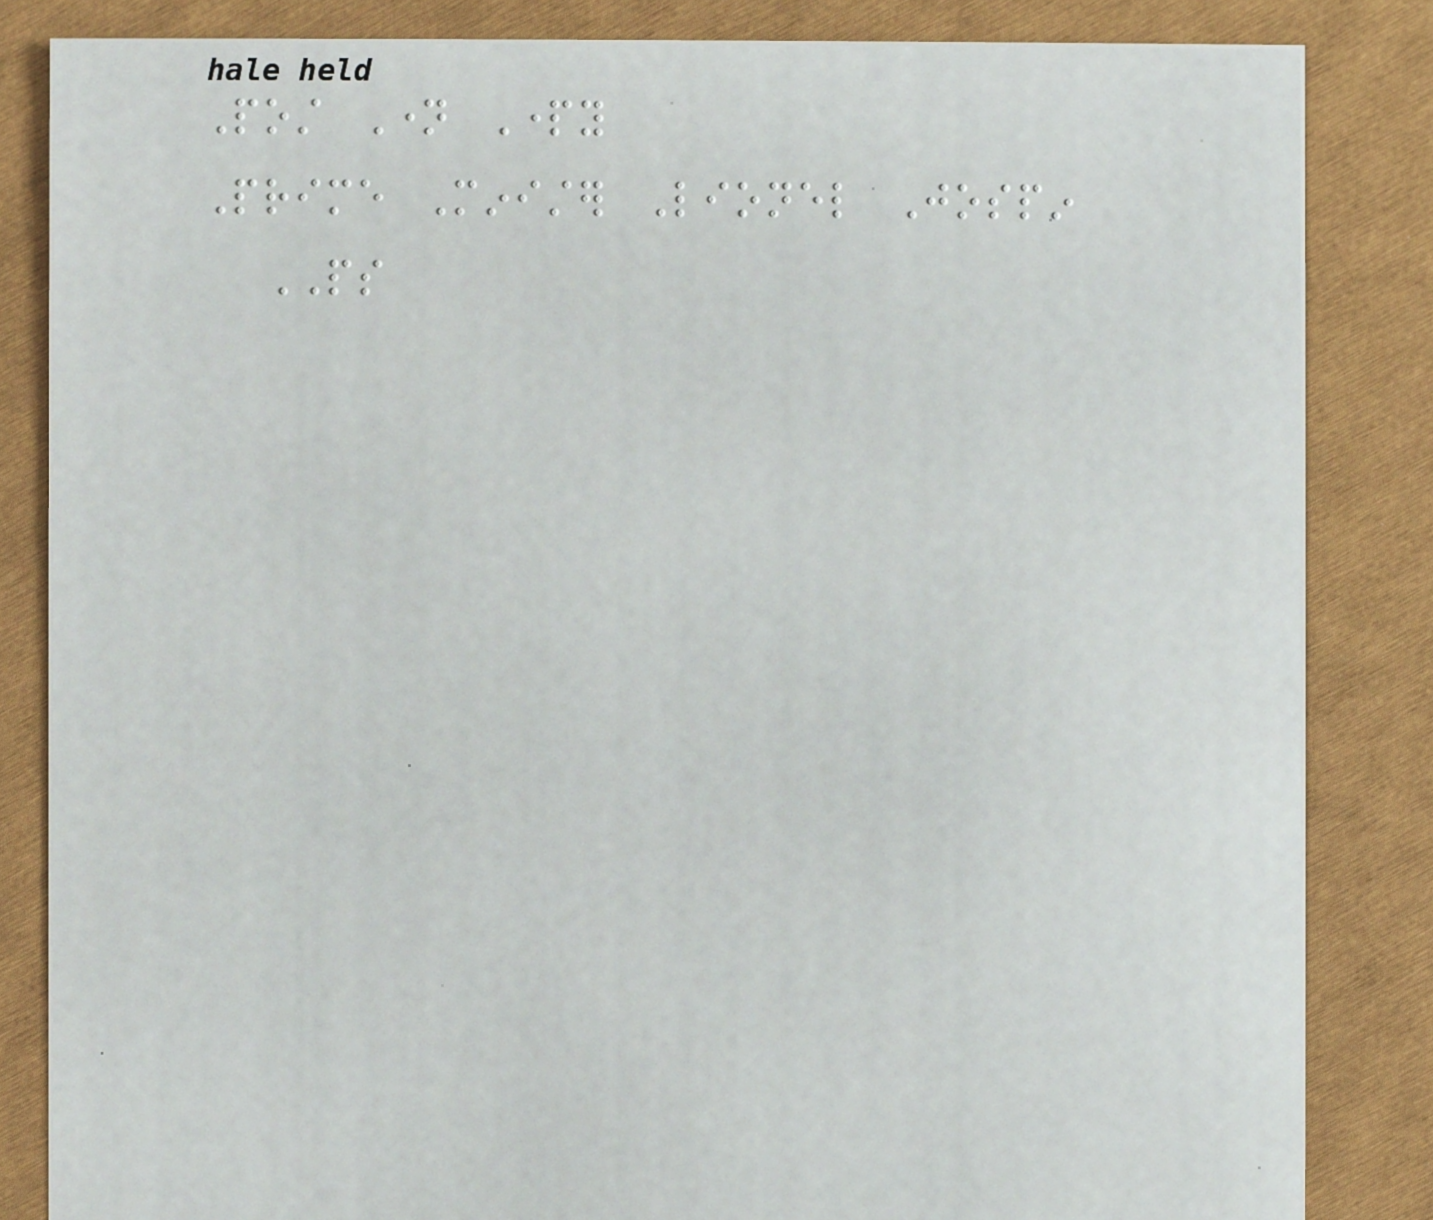Post Name Party
Prime Minister Lionel Jospin
PS
